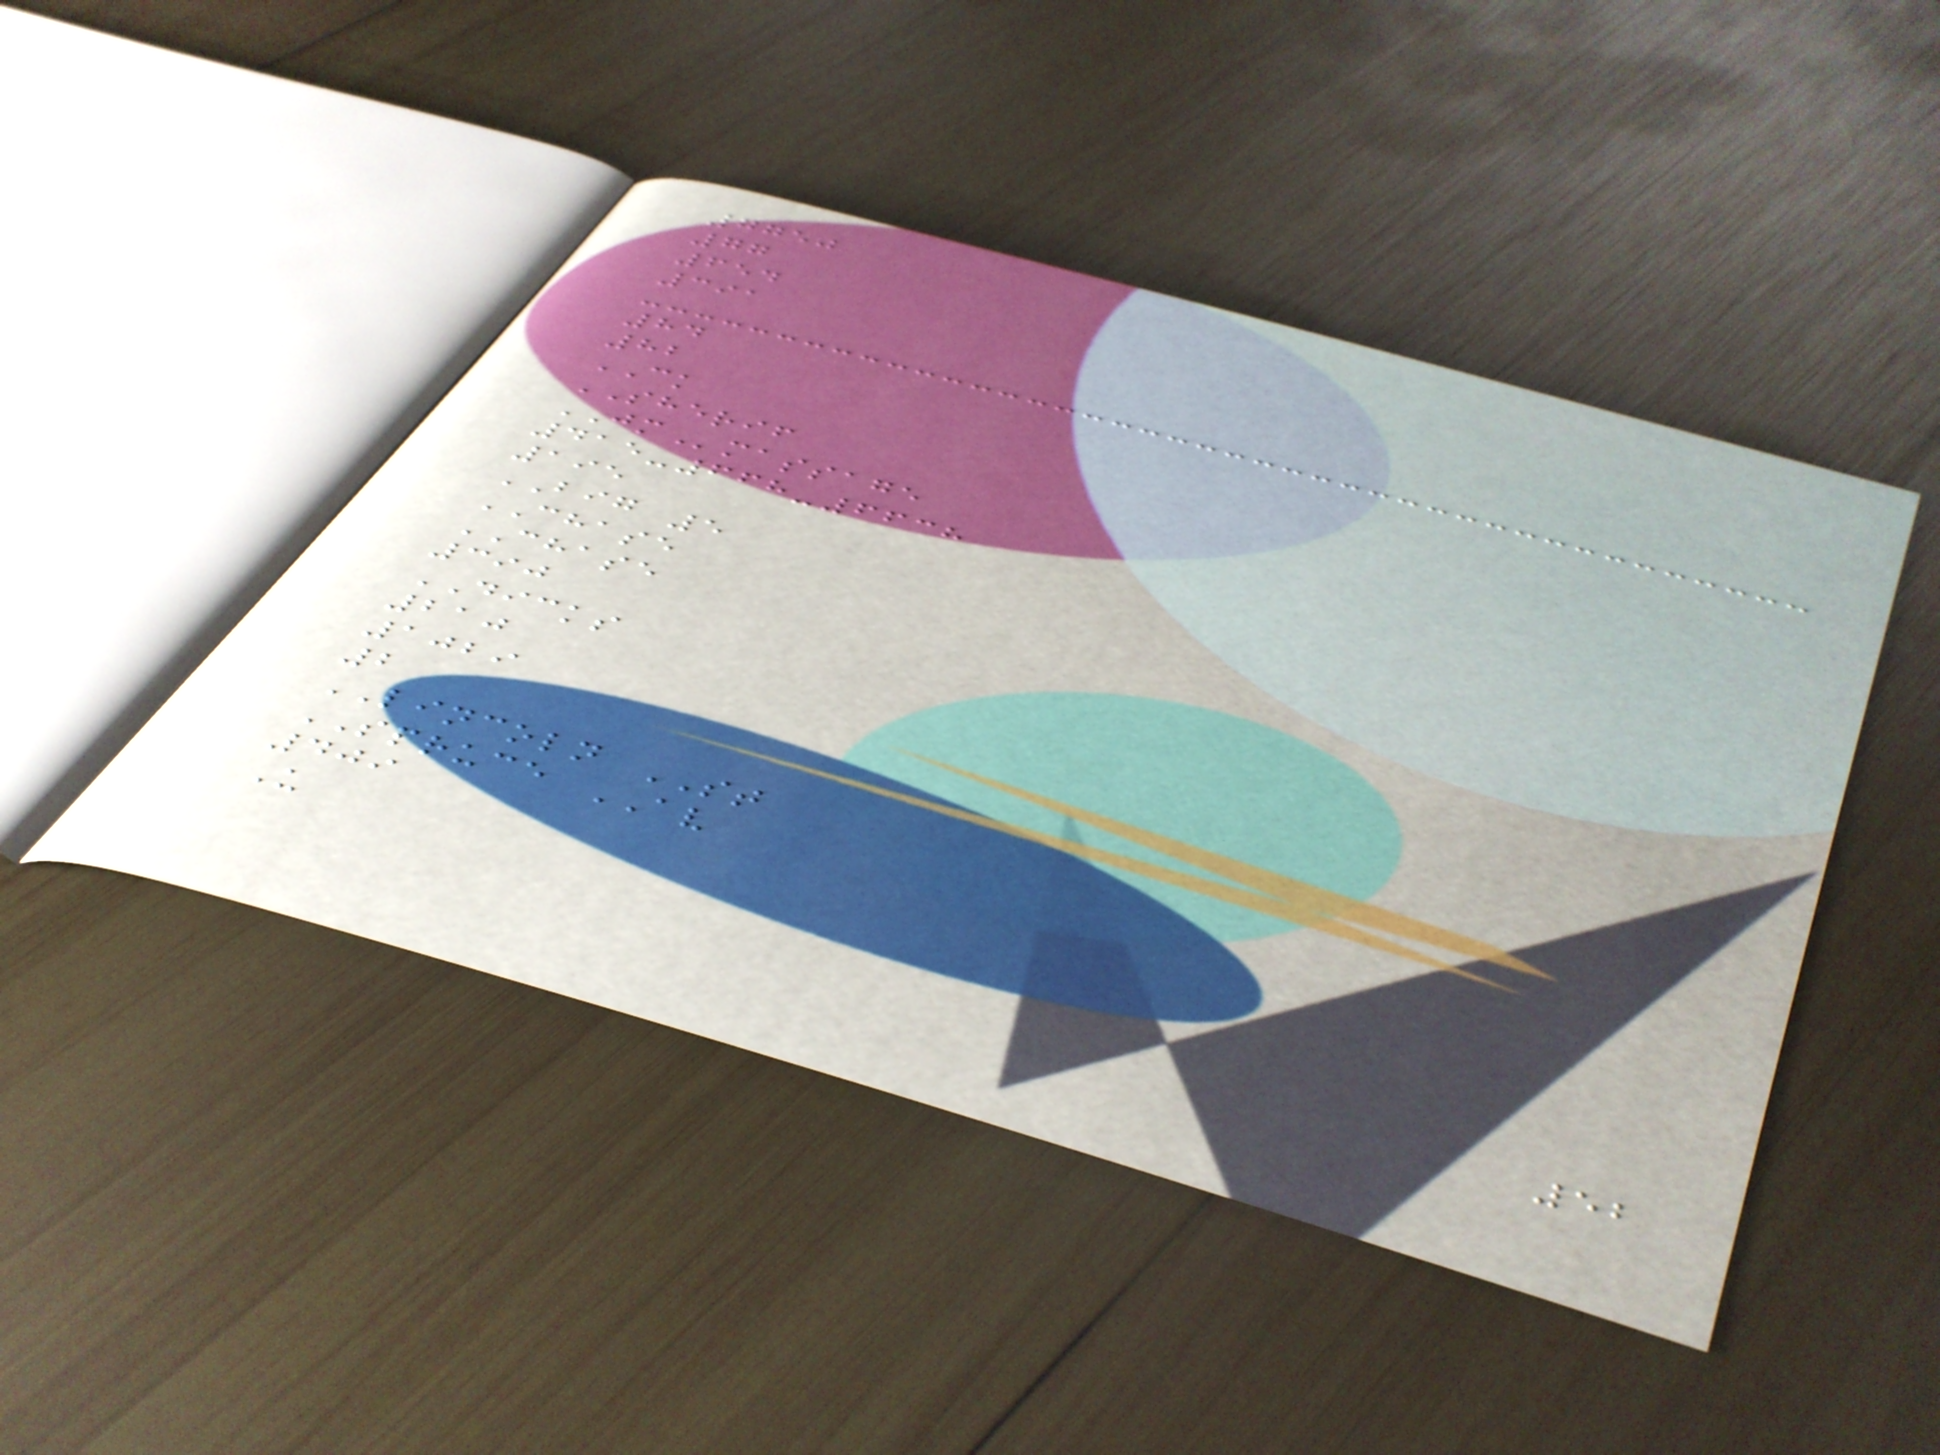7750
77
654
391
84
82
CK
SHERIF
JMmassage
415-668-6638
195
BIG 5
CHASE
CHASE
390
DICKS
210
1029
2
LINCOLN ST
SPRUCE AV
409
U
52
